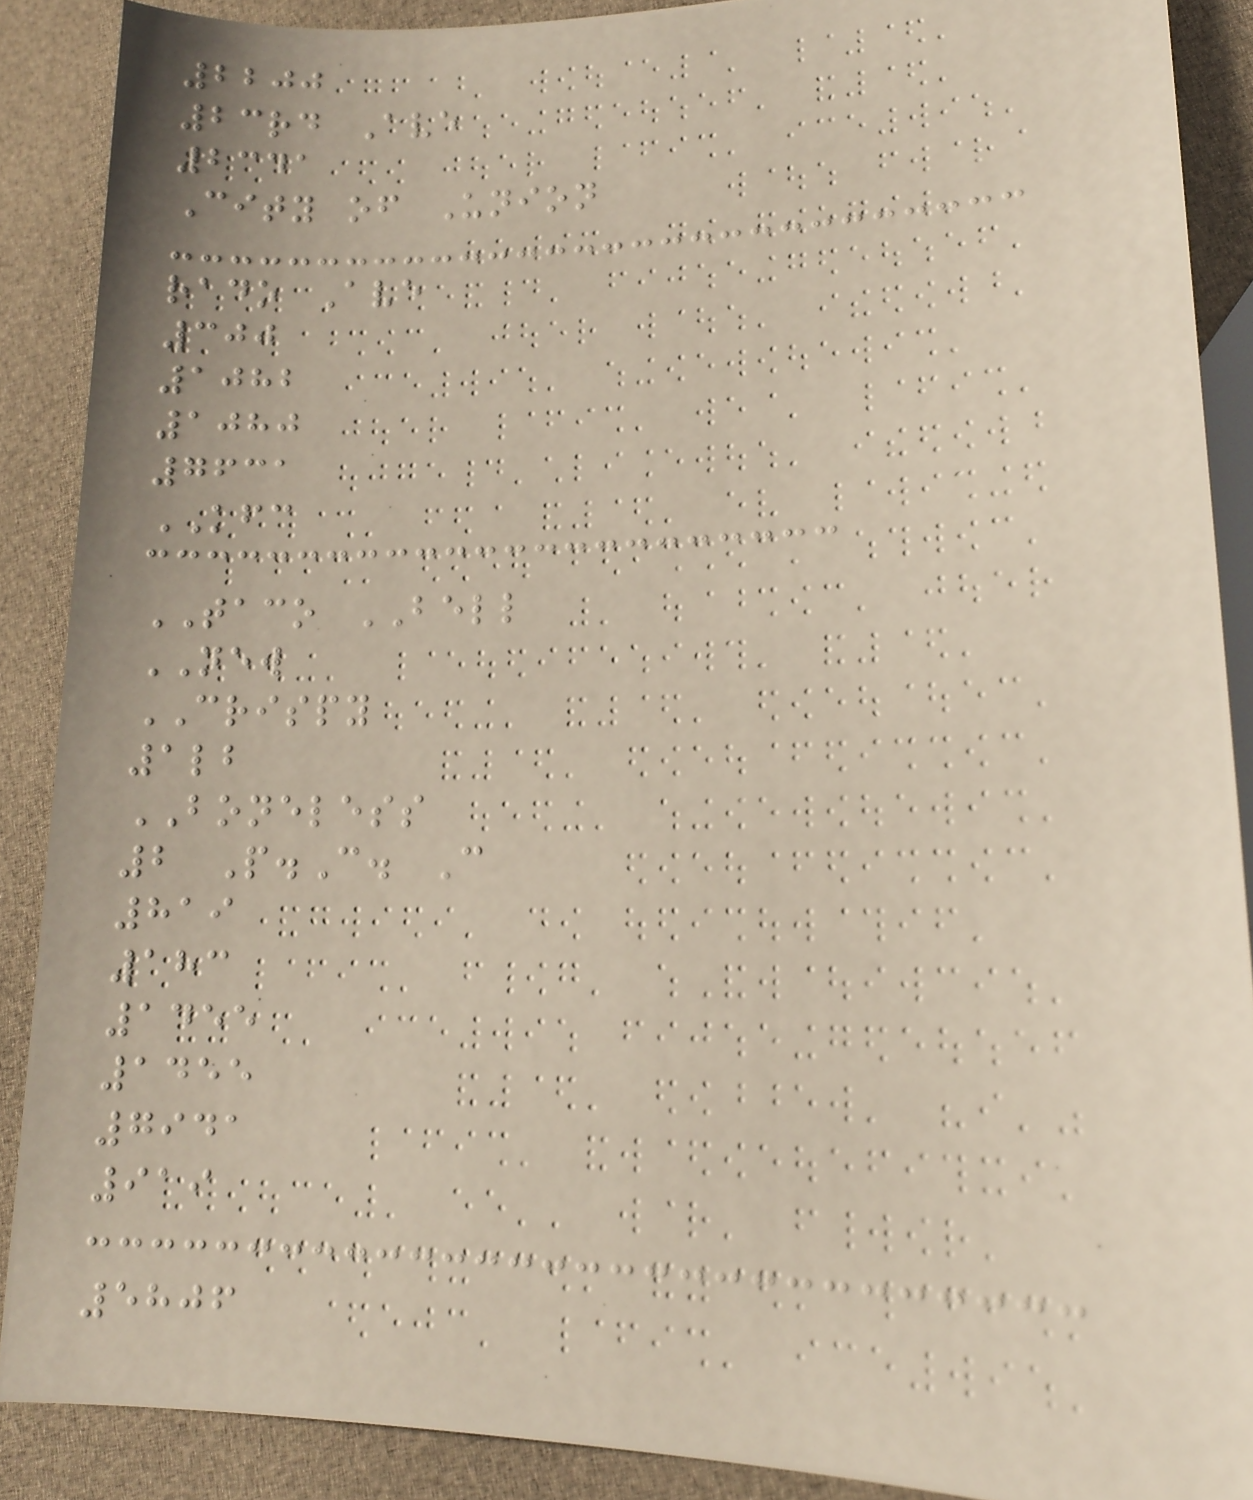2200
23rd Ave
2341
City of Union
rado Ave
300
1082
1080
7631
KFC
TACO BELL
NEW
CRISPY
1lb
BONELESS
2 P.C. C
819
183
1455
1455
7941
919
5806
